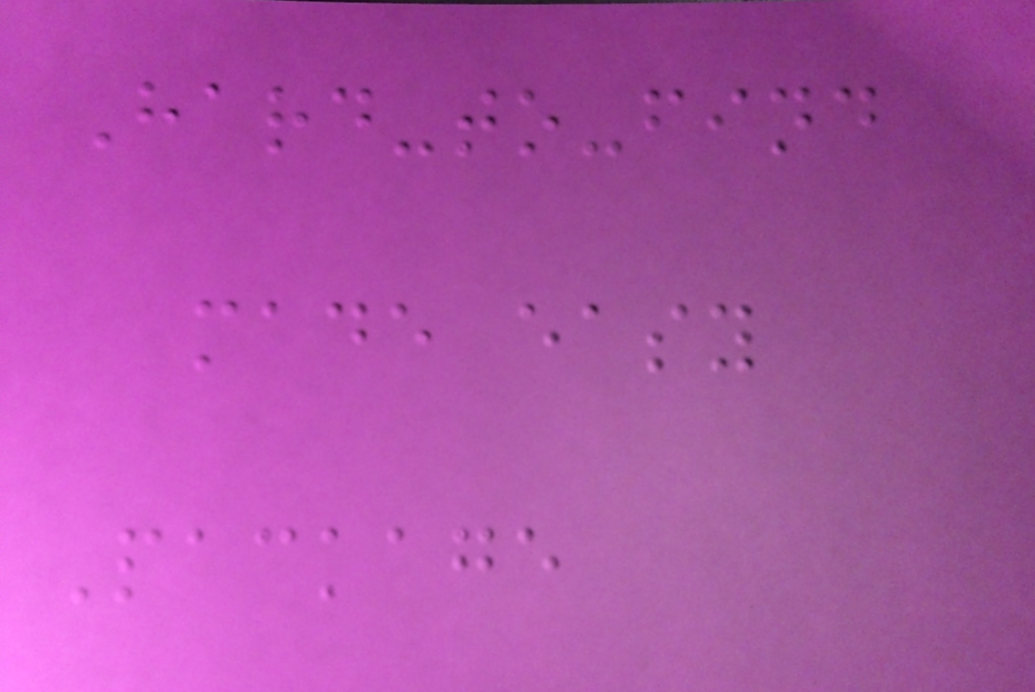Hard-to-find
made easy
Package
